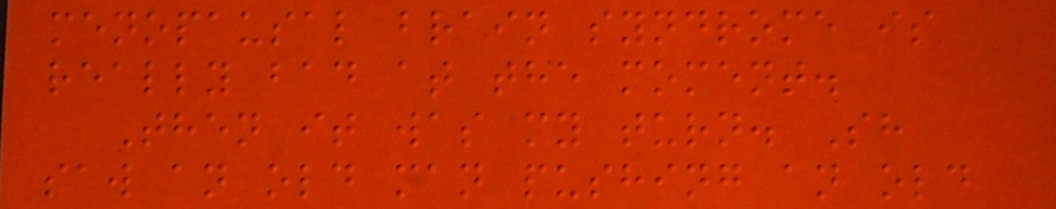menopausal brain syndrome is
really bad at the moment.
Then it was my turn. Sh
saw an old man pushing an old
